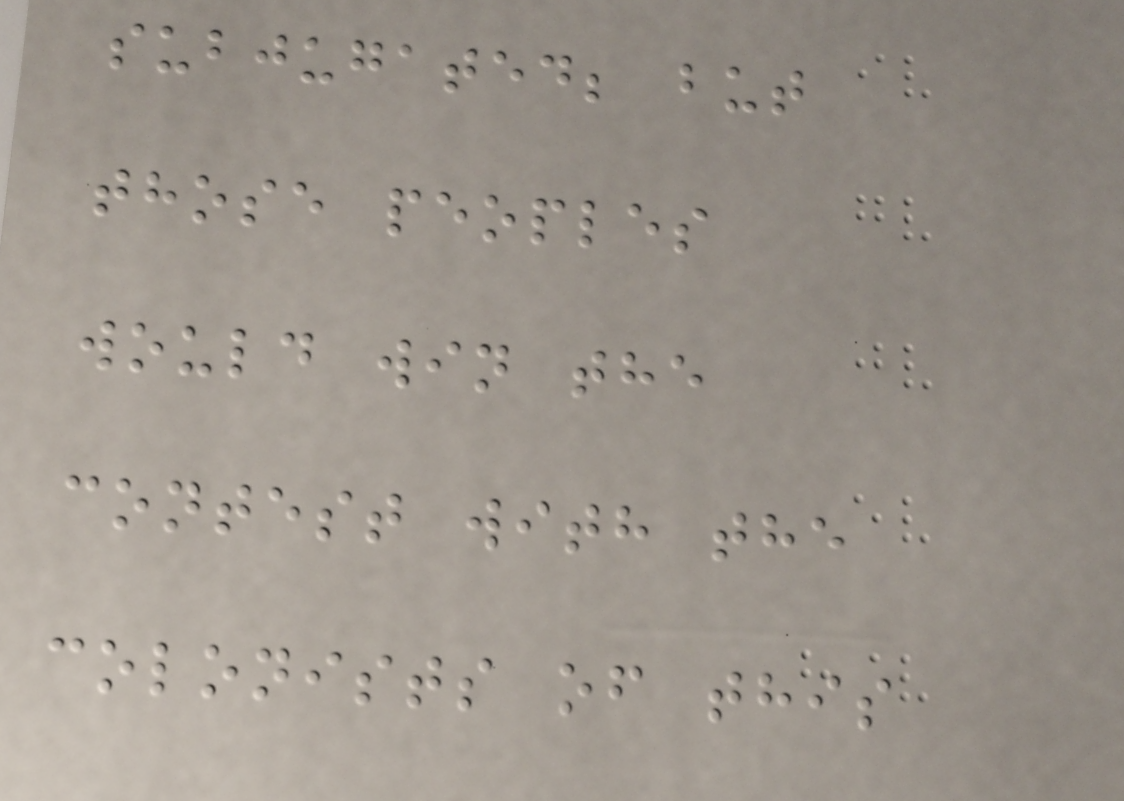subjugated; but
those peoples
would win the
contest with the
colonists of this
